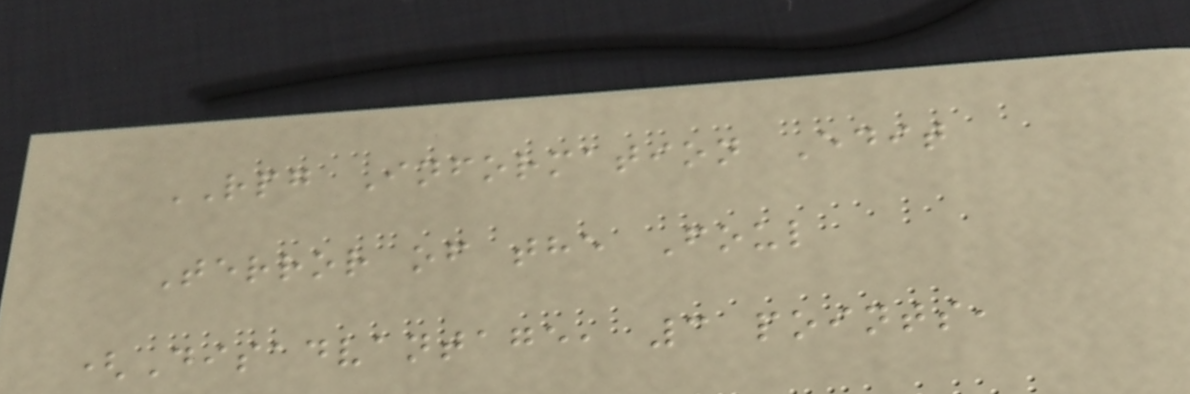RPG Information Edit
Terror of the Foul
(Disadvantage, 3 points,
